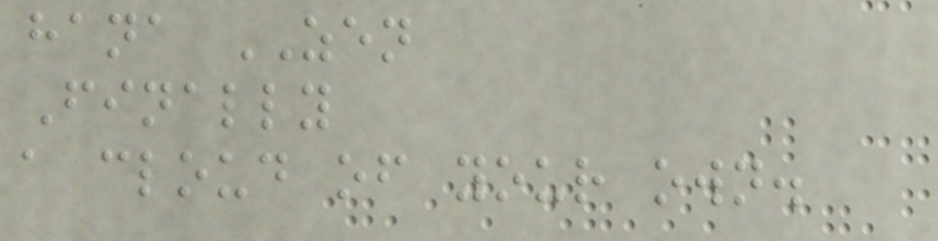hana ZEN
Finally
a cloud of your own.
